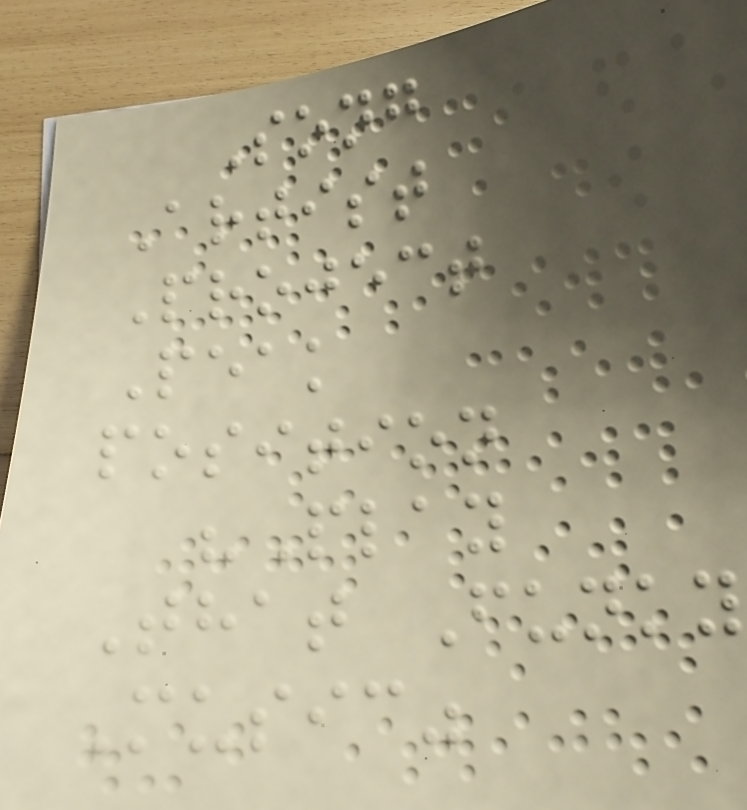Song
Artist
Project
Peak
position
"Play
That Funky
Music"
